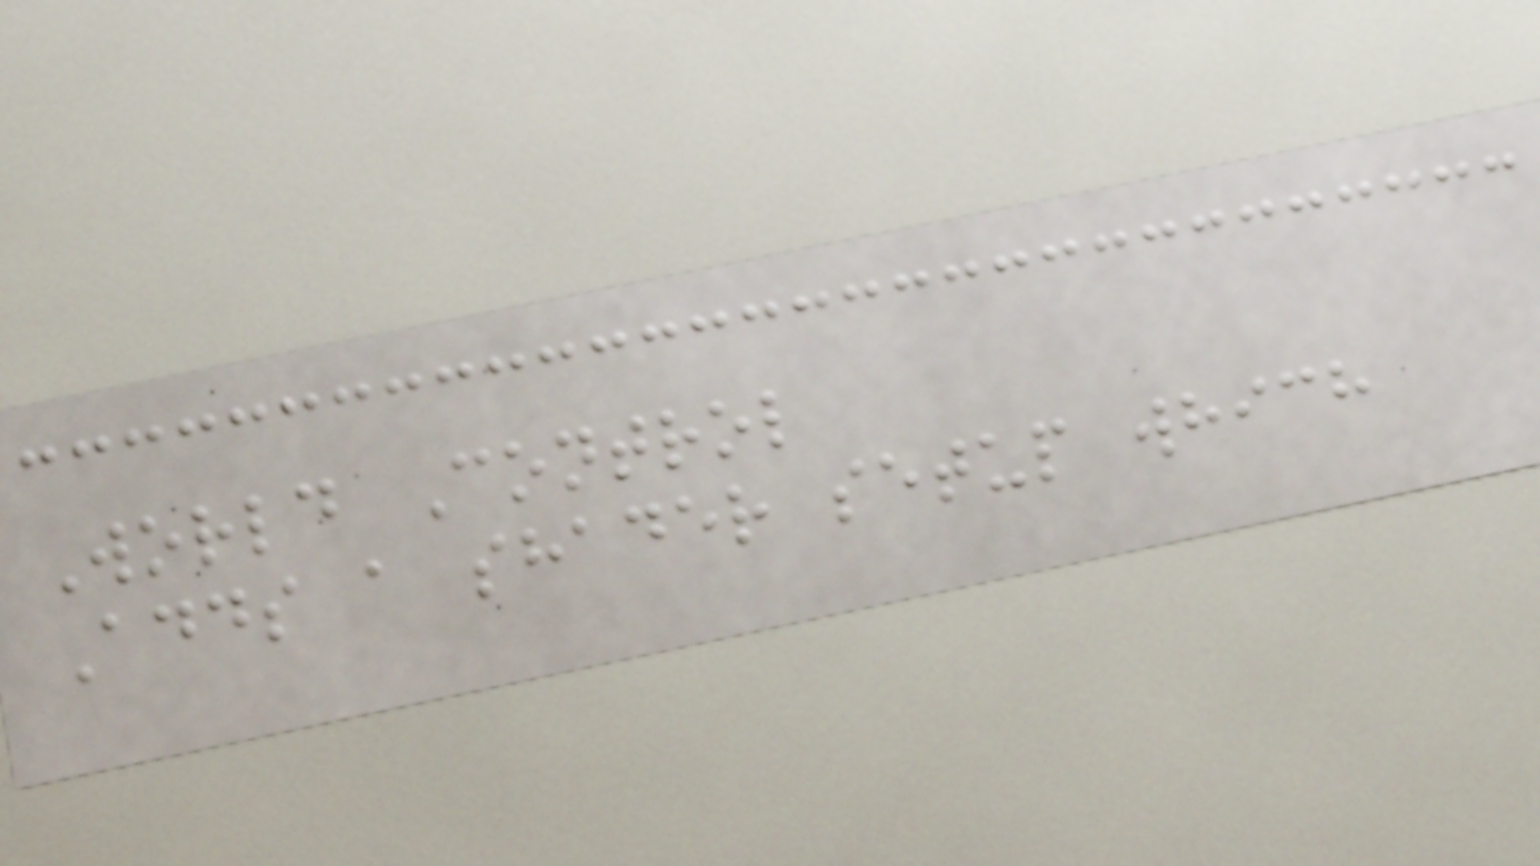World Control
Adds a shader setup which
